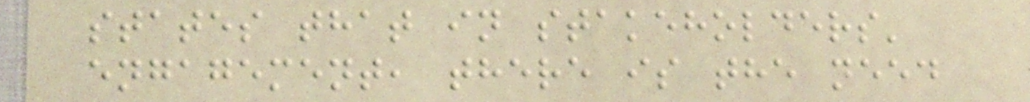states that in stakeholders'
engagement, there is the need
